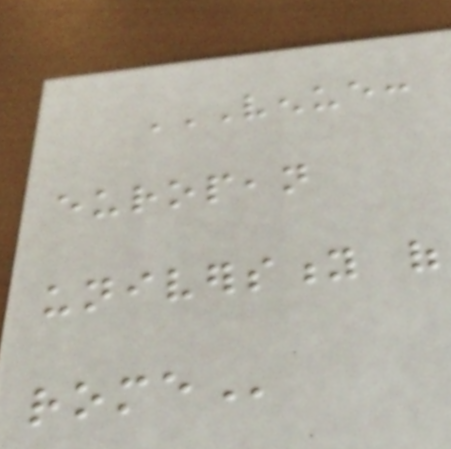VENUE:
EUROPEAN
UNIVERSITY OF
ROME
